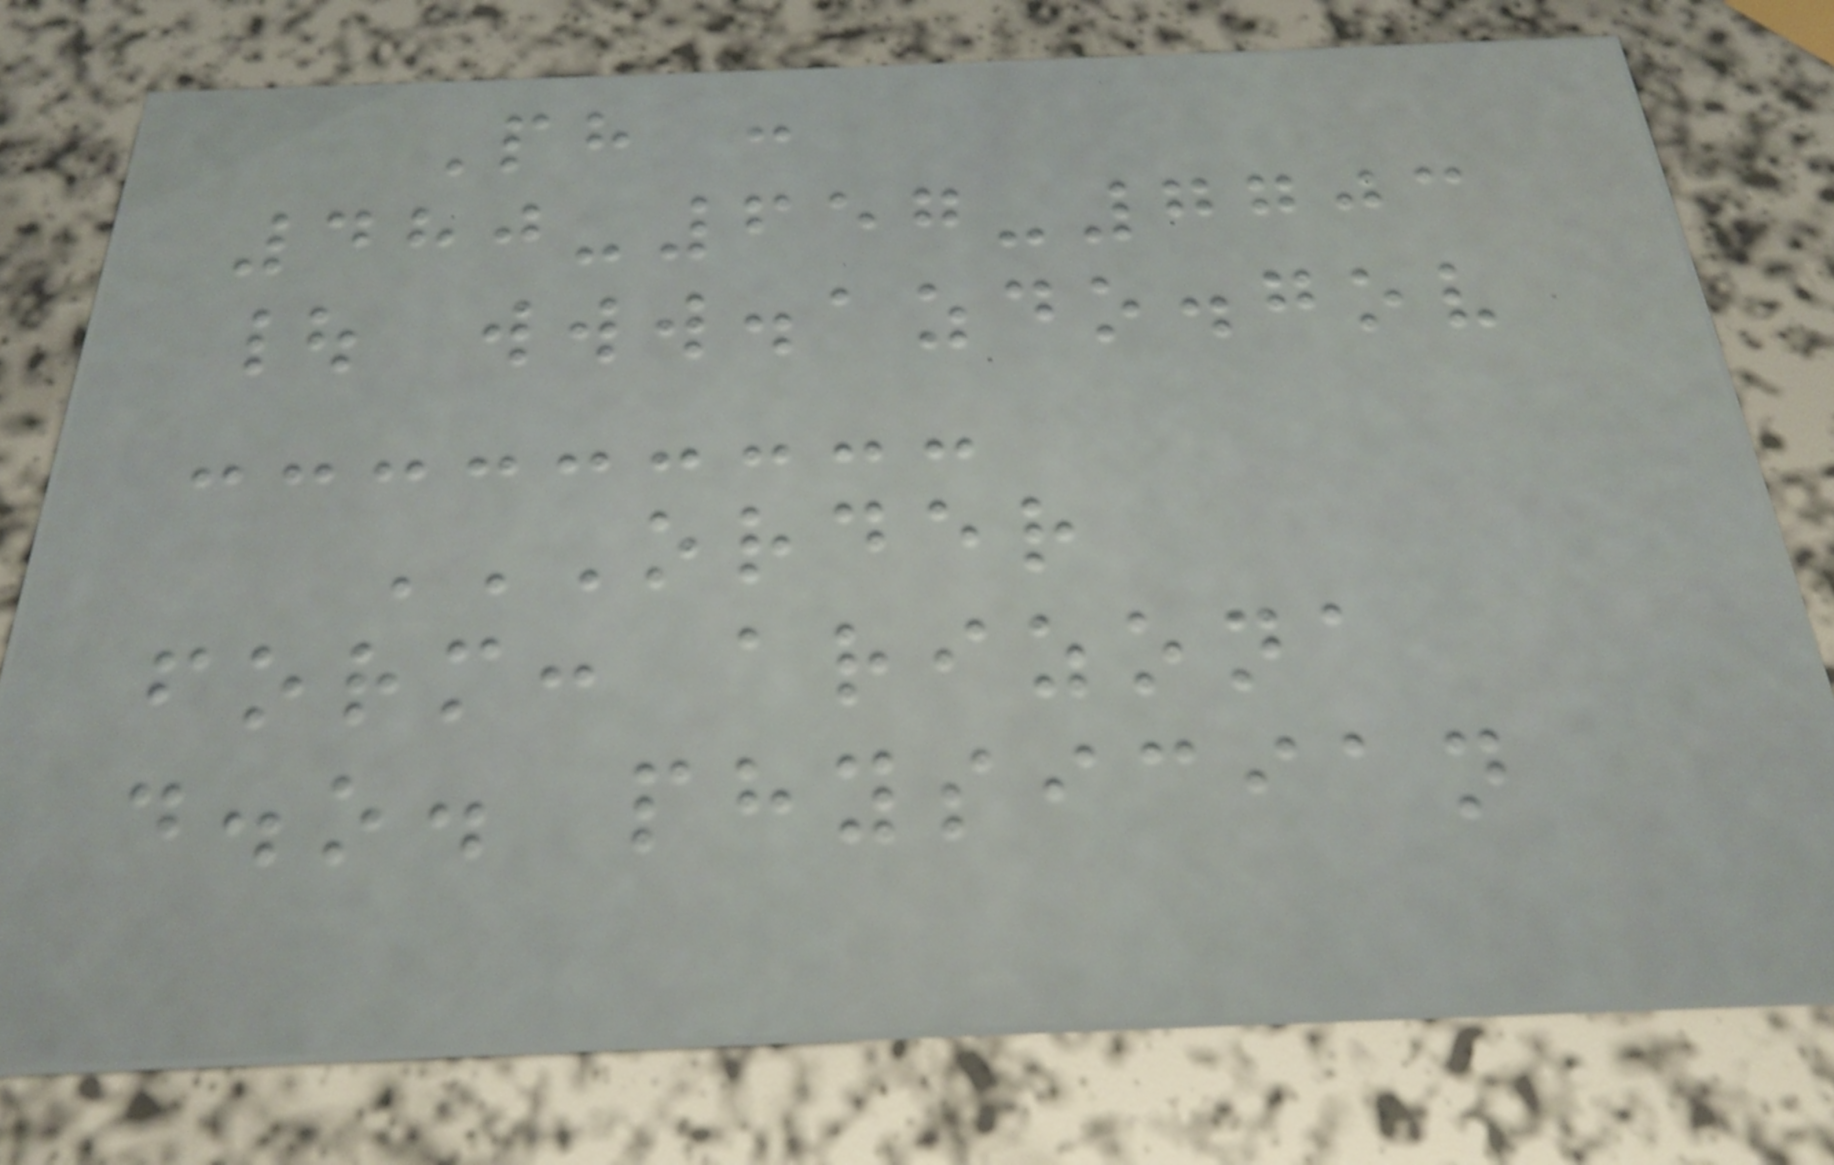Ph :
480-657-7703
| www.azdo.gov
ORDER
FORM: ARIZONA
D.O. PHYSICIAN
